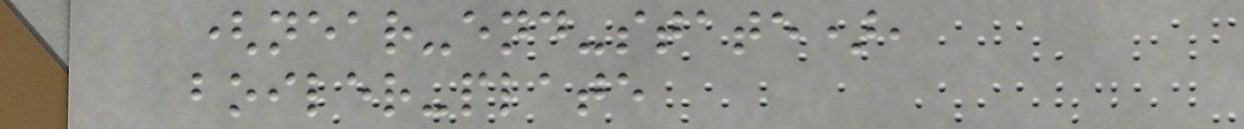(near-end-state),
boiler-plate
